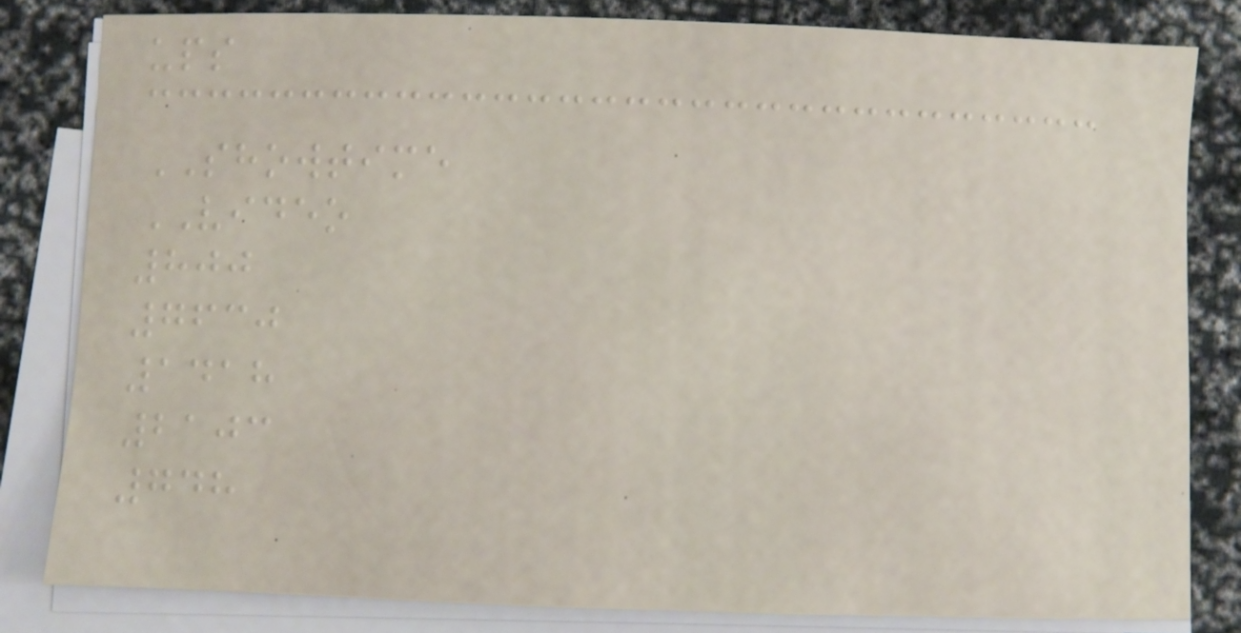ups
SHOWTIME
VIDEO
800
7630
1418
2103
748
